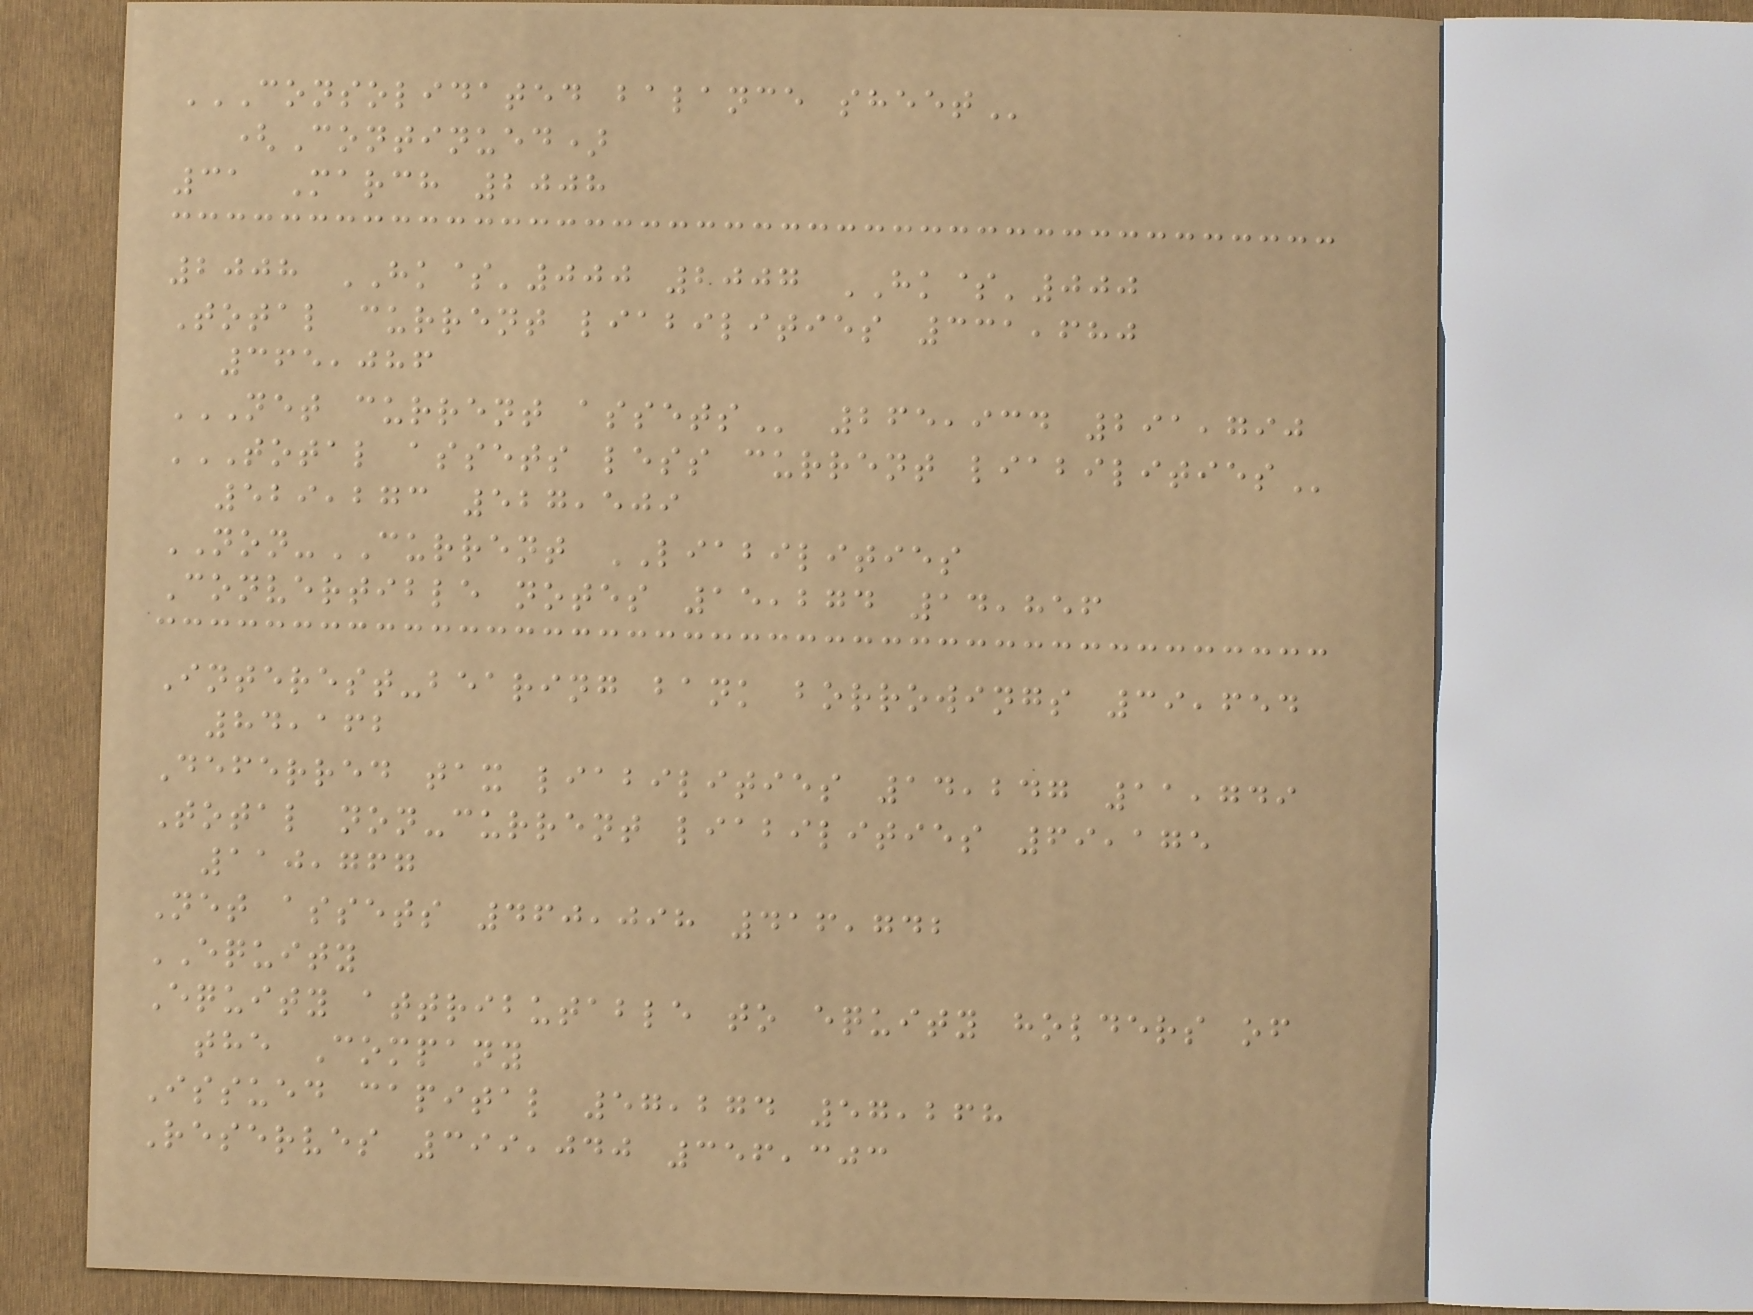CONSOLIDATED BALANCE SHEET
(Continued)
31 March 2008
2008 HK$'000 2007 HK$'000
Total current liabilities 331,680
365,086
NET CURRENT ASSETS 265,934 291,790
TOTAL ASSETS LESS CURRENT LIABILITIES
529,273 527,509
NON-CURRENT LIABILITIES
Convertible notes 15,274 14,856
Interest-bearing bank borrowings 39,654
84,162
Deferred tax liabilities 14,247 11,749
Total non-current liabilities 69,175
110,767
Net assets 460,098 416,742
EQUITY
Equity attributable to equity holders of
the Company
Issued capital 57,274 57,268
Reserves 399,040 356,303
